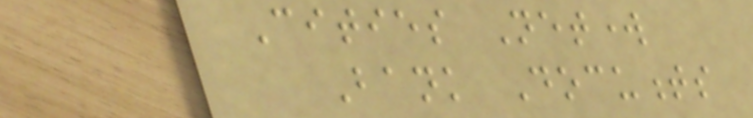Cities Network
Bank Documents
